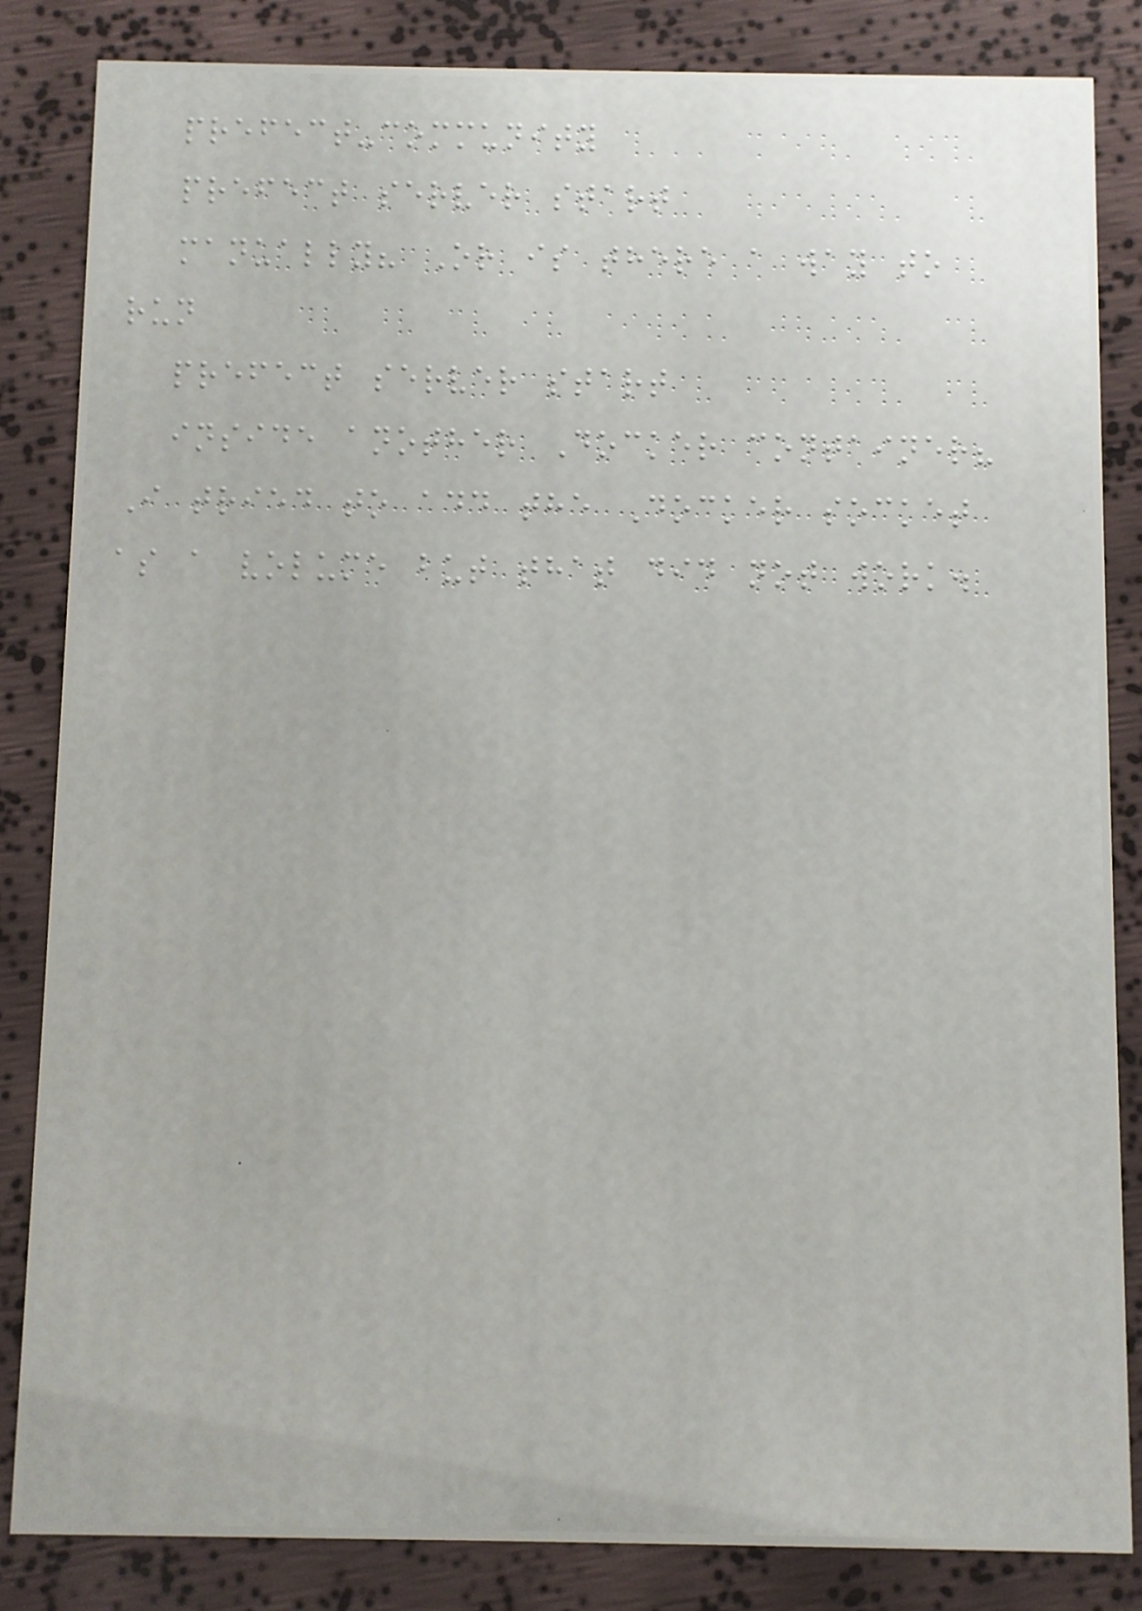prefect-community
prefect server start
manually? Or is there a way to
run
prefect server start
inside another Docker container?
I tried to add the Docker socket
as a volume but that did not work.
